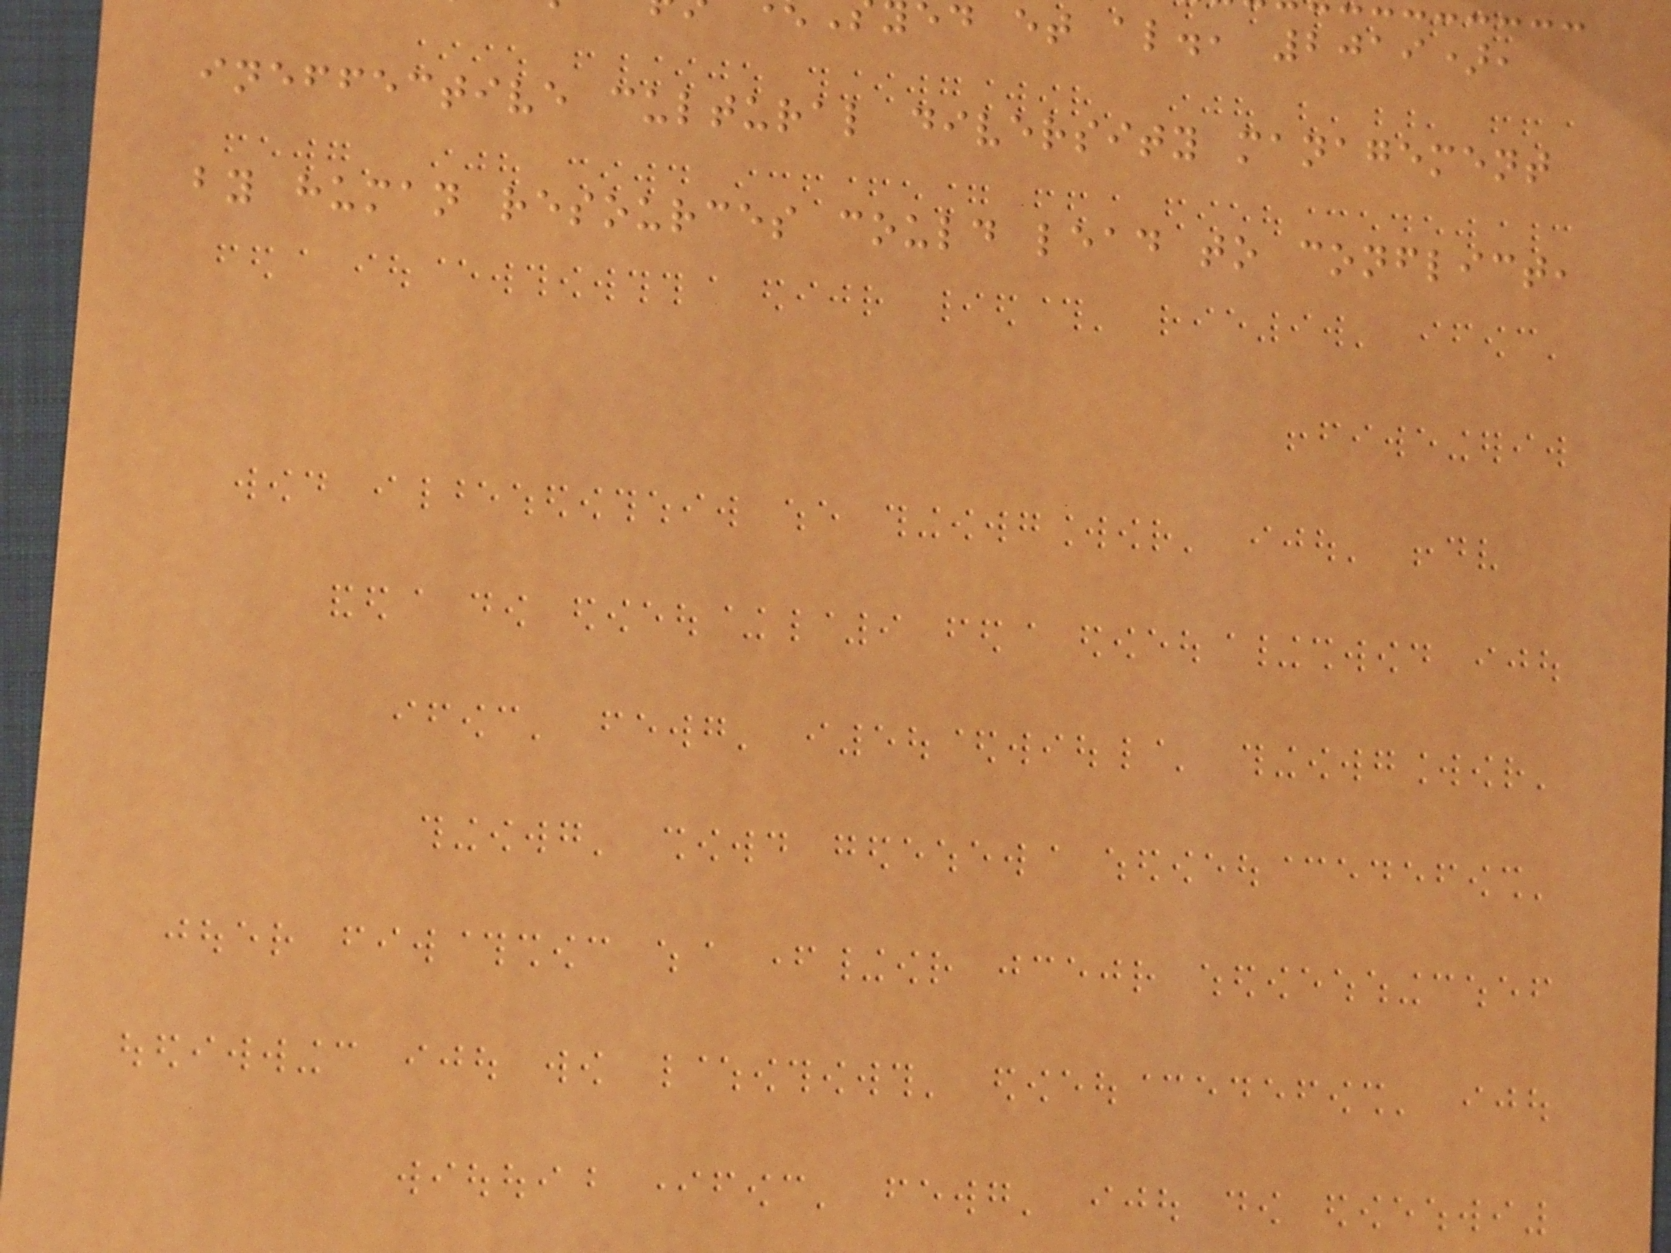ed et al., 2019),
ineffective cultural diversity management
by human resources could lead to conflict,
